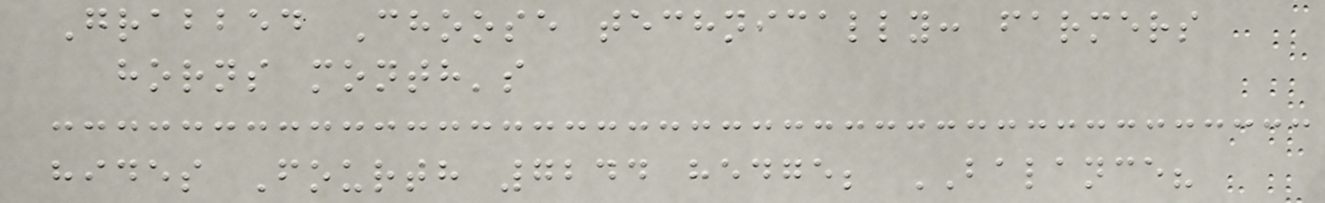Grabbed Choose technically: farmers
horns month's
hides Fourth 7244 hedge; BALANCE?
